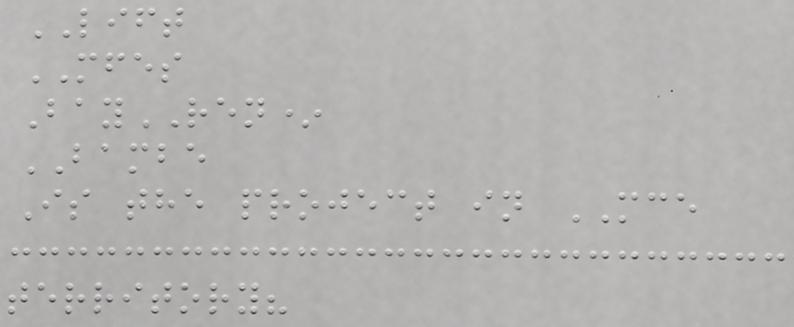LIFT
MFES
BayREN*
BAMBE
Is the project in MCE
territory?
